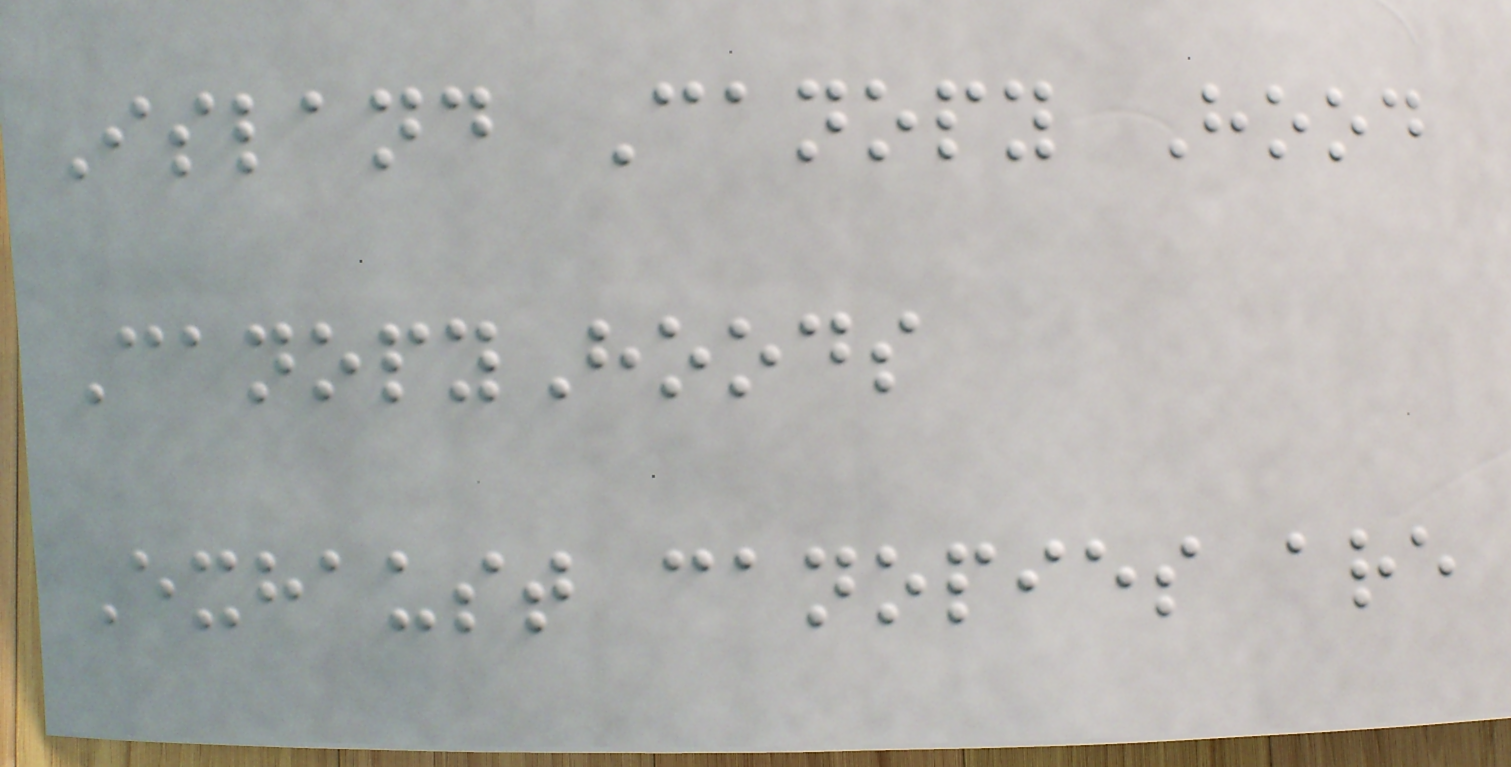Island Canopy Hood
CanopyHoods
Exhaust canopies are
